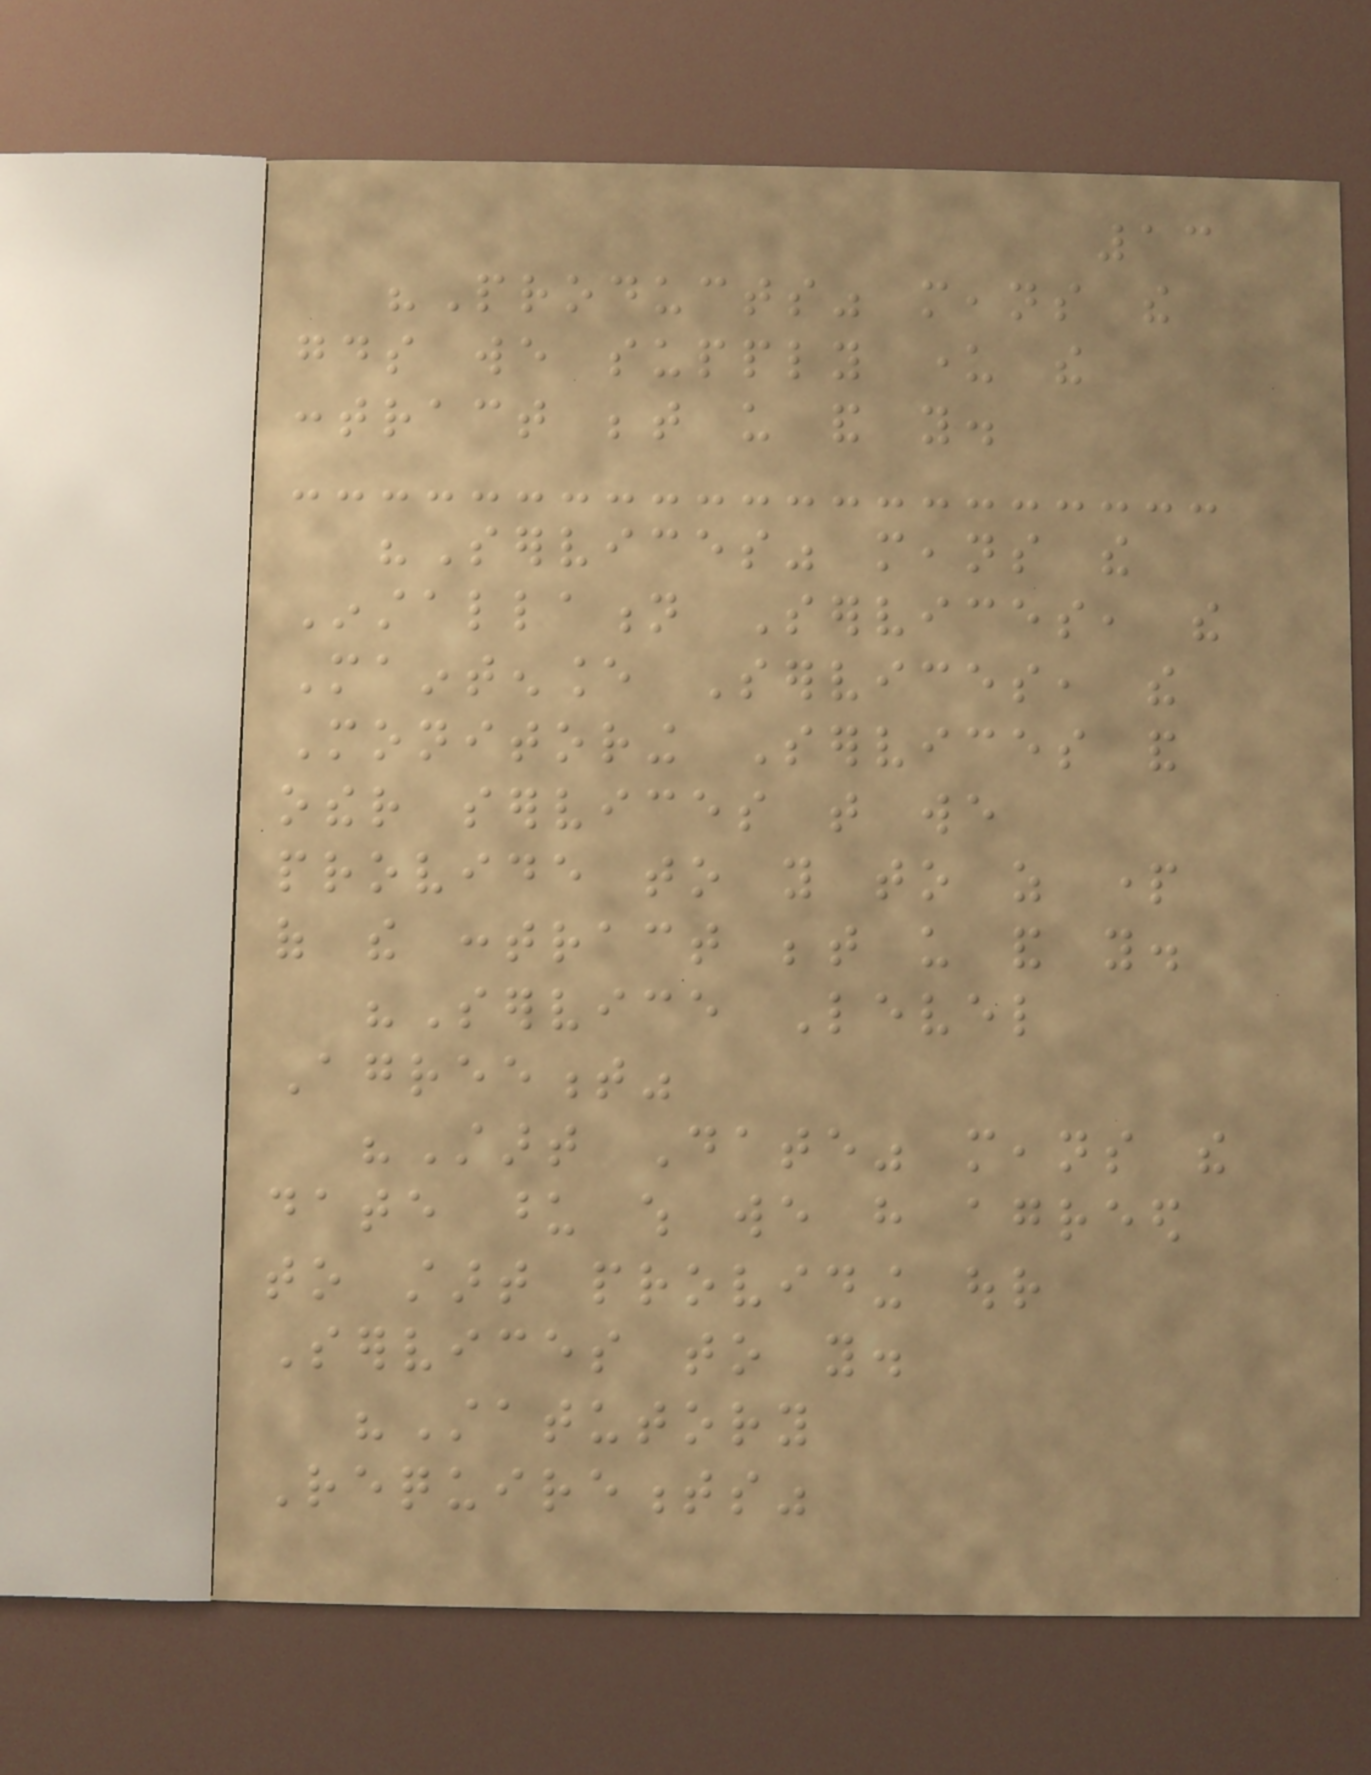13
"Products" means the
goods we supply under the
contract between us and you.
"Services" means the
Installation Services, the
Maintenance Services, the
Monitoring Services and
other services that we
provide to you to as part
of the contract between us and you.
"Service Level
Agreement"
"Start Date" means the
date upon which we have agreed
to start providing our
Services to you.
"Statutory
Requirements"
